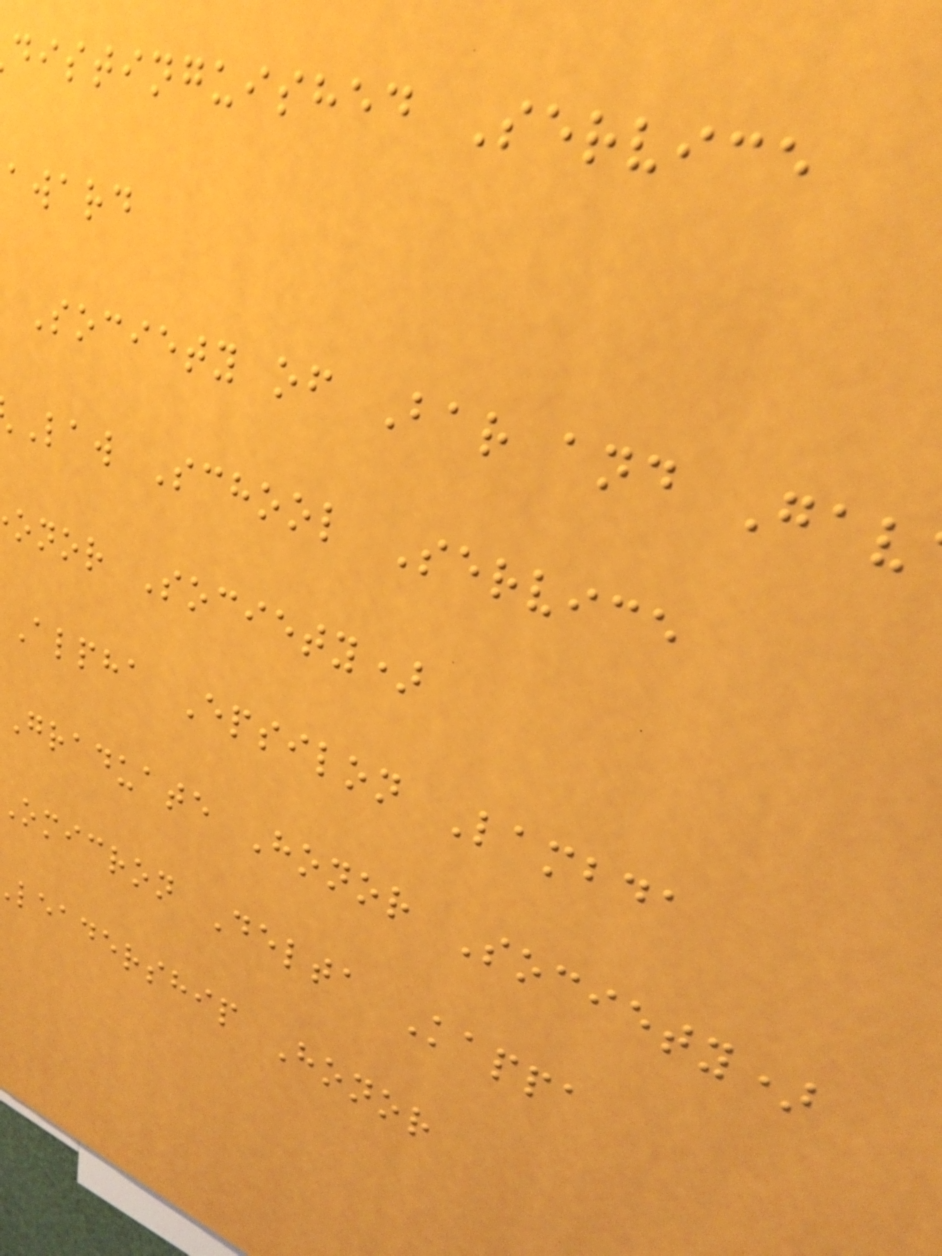distinguished Service
award
Society of Bar and Gav
Law School Service
onor Society)
Alpha Epsilon Lambda
Graduate Honor Society)
omicron Delta Kappa
leadership Honor
